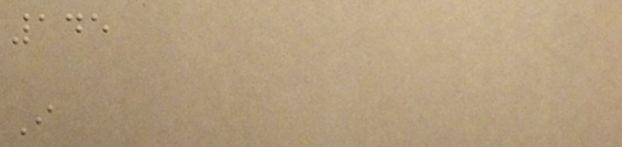145
I
